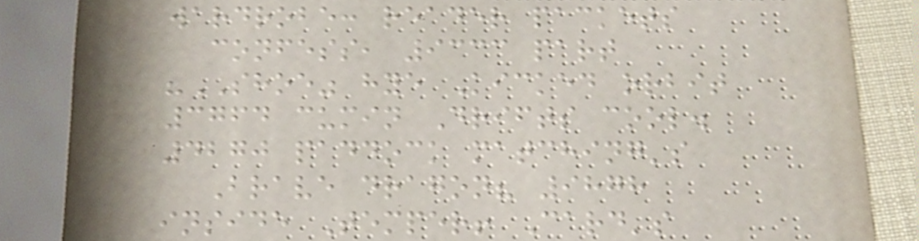wardrobe: reader packets
confess, 9333 part
"SHOE" hye Kicked orbit
3764 cumin Drifts cool.
4270 paddock matching's
Brave dragon? 9878
inside Temper! Card's
